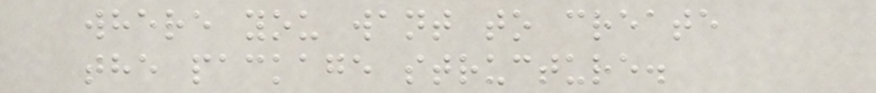where you want to create
the package structure.
